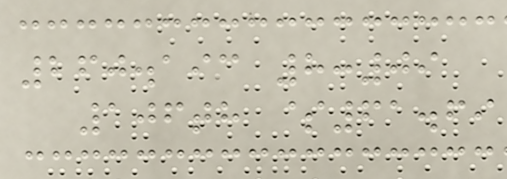260.193 8:09
106th $61.69
